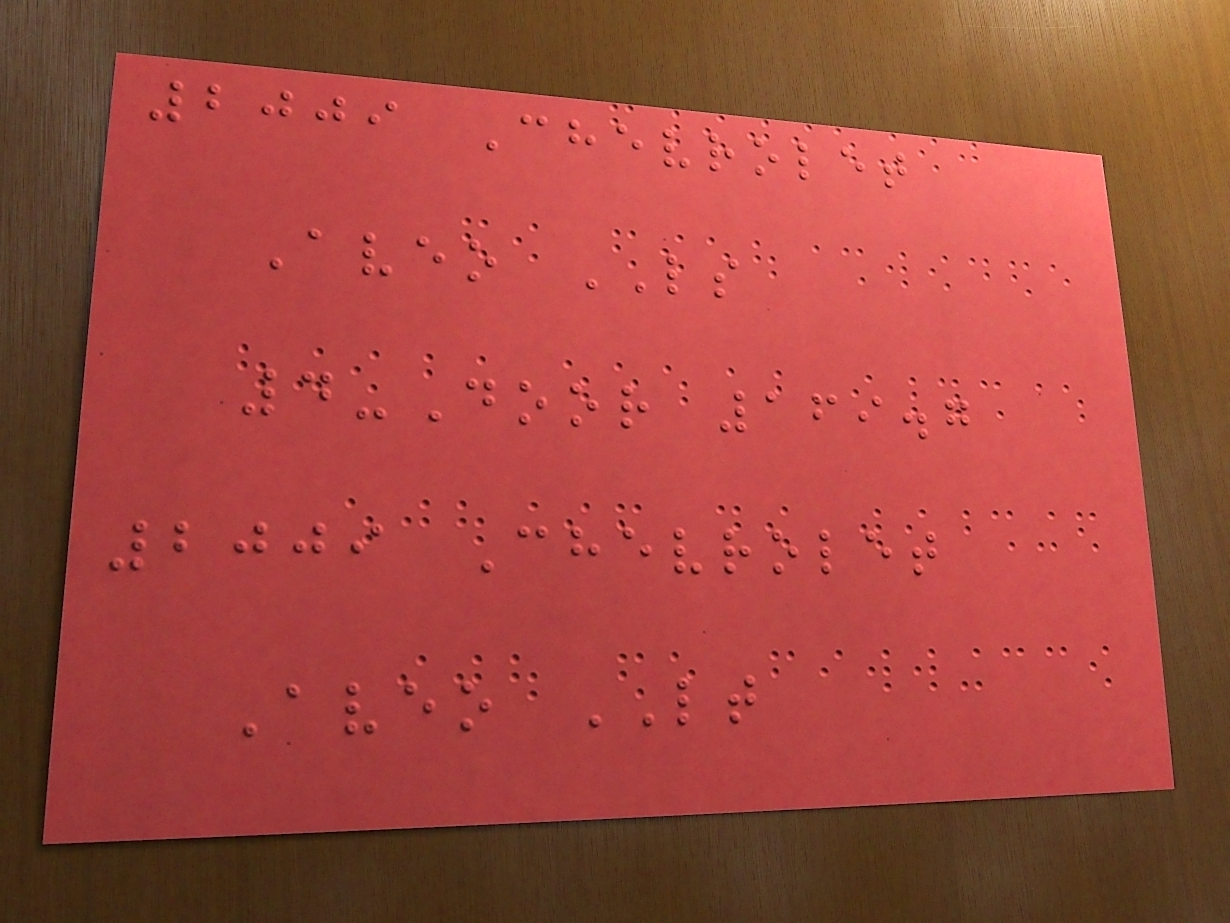2009 Chevrolet
Aveo LS
4-Door 169.7
2009 Chevrolet
Aveo LT
